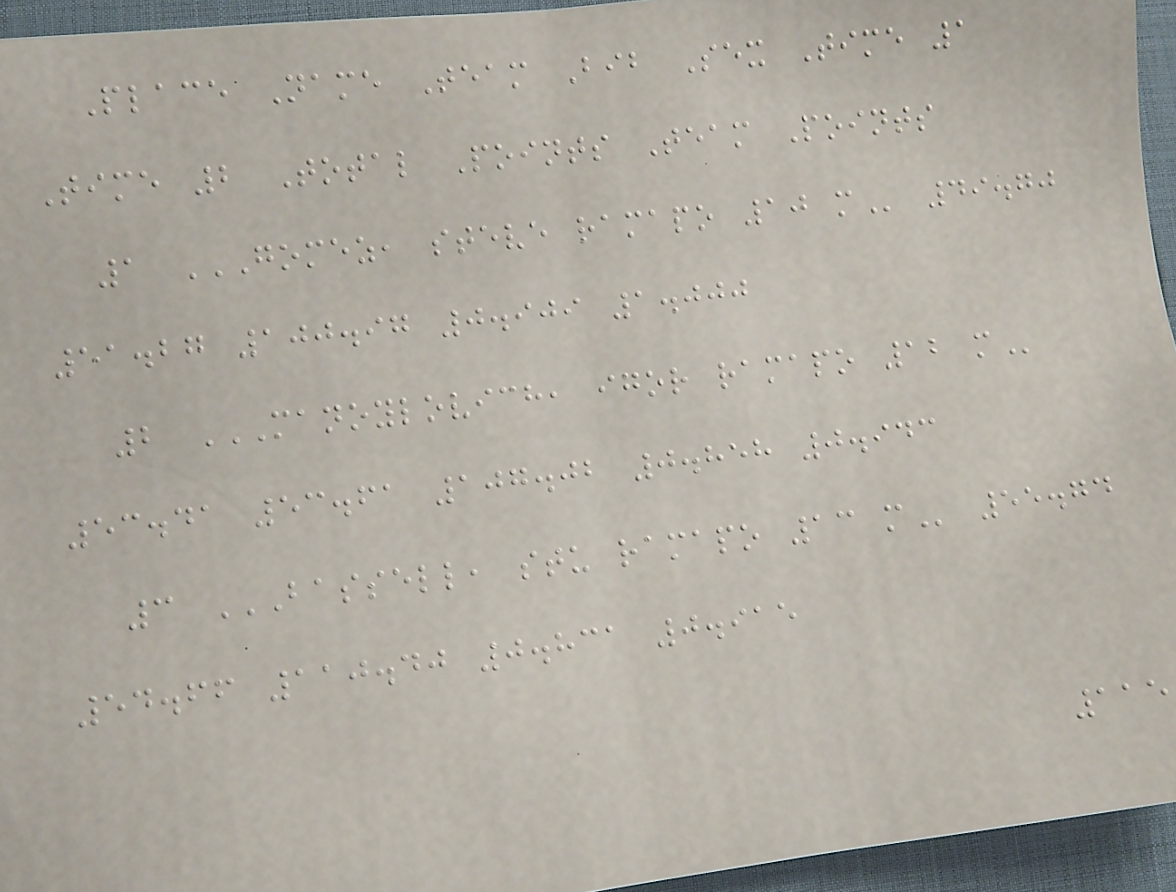Place Name Team Bib Sex Time 1
Time 2 Total Points Team Points
1 GOMEZ, STEVE RAMAPO 10 M 49.70
51.27 100.97 0.909 1.000
2 MANOYLOVICH, IGOR RAMAPO 12 M
53.41 53.61 107.02 0.858 0.943
3 BASSELL, STU RAMAPO 13 M 55.74
54.66 110.40 0.831 0.915
115
